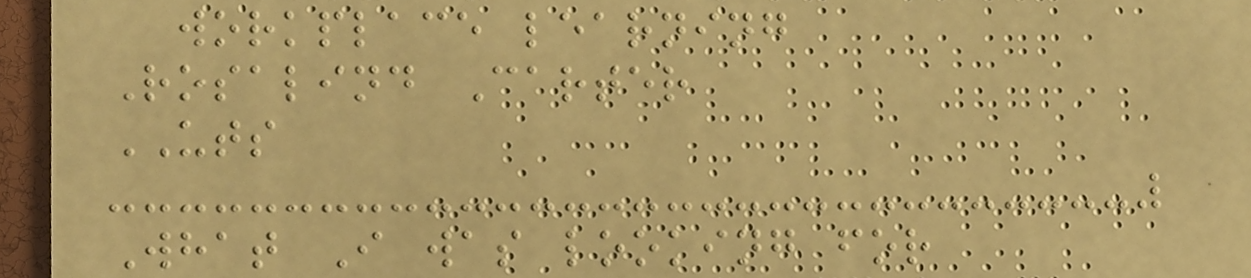workplace learning
Rosalind Carter
UTS
What I was looking for
